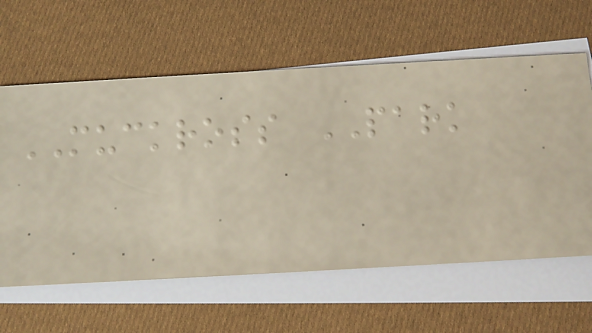MUCKROSS PARK
